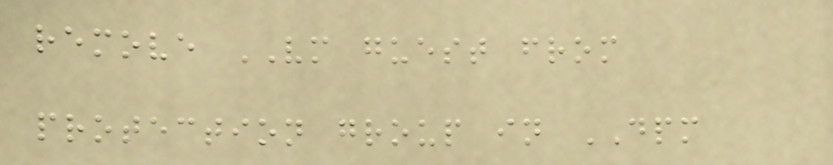remove VM guest from
protection group in DPM
